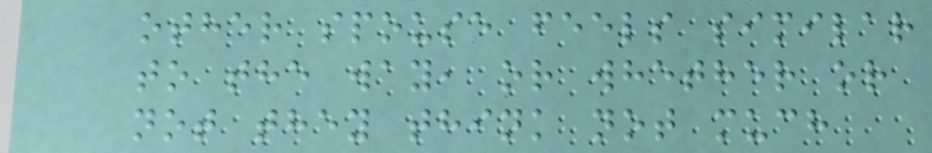other spouse feels similar
to the way, or whether or
not they think not much
